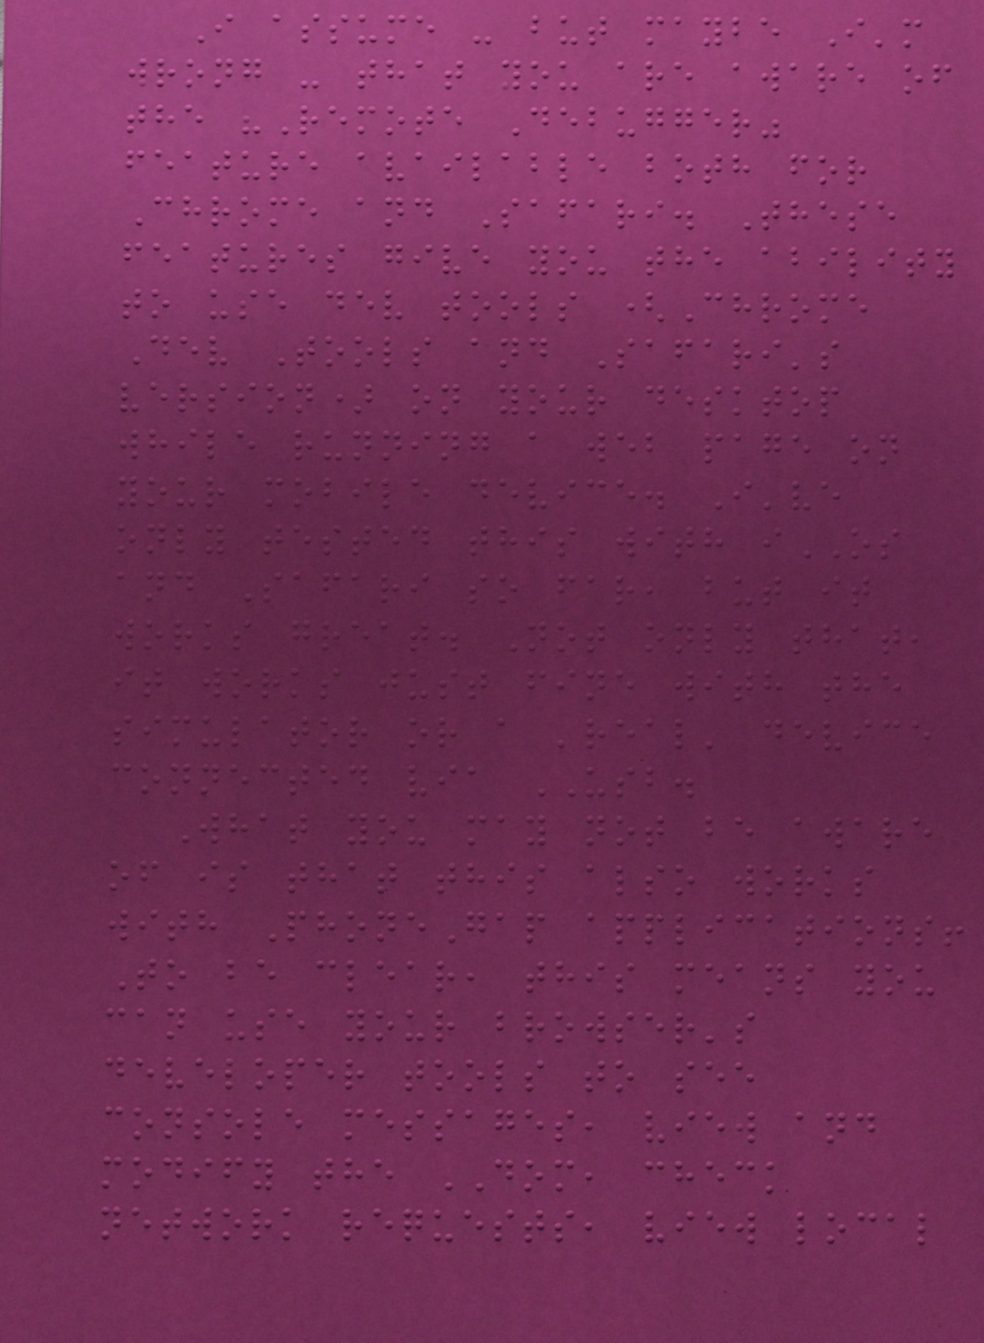I assume - but maybe I'm
wrong - that you are aware of
the "Remote Debugger"
feature available both for
Chrome and Safari. These
features give you the ability
to use dev tools (Chrome
Dev Tools and Safari's
version) on your desktop
while running a web page on
your mobile device. I've
only tested this with iOS
and Safari so far, but it
works great. Not only that,
it works just fine with the
simulator or a 'real' device
connected via USB.
What you may not be aware
of is that this also works
with PhoneGap applications!
To be clear, this means you
can use your browser's
developer tools to see
console messages, view and
modify the DOM, check
network requests, view local
